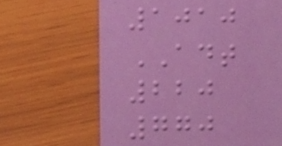1010
ADT
220
770
